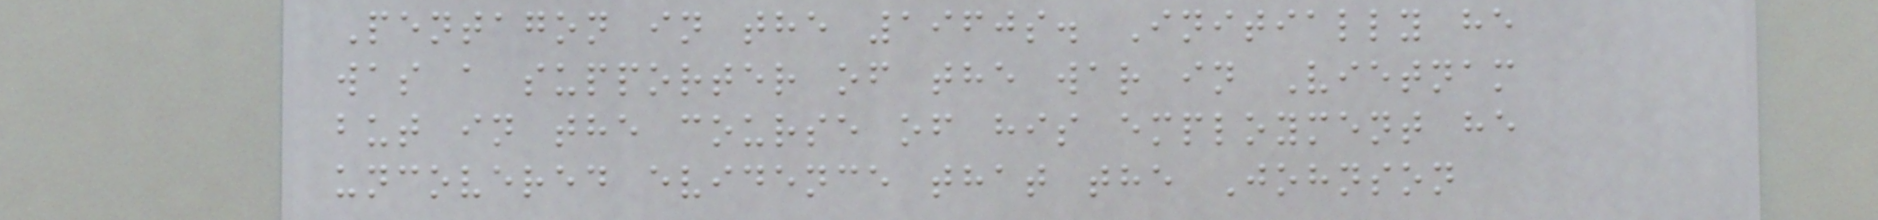Pentagon in the 1960s. Initially he
was a supporter of the war in Vietnam
but in the course of his employment he
uncovered evidence that the Johnson
